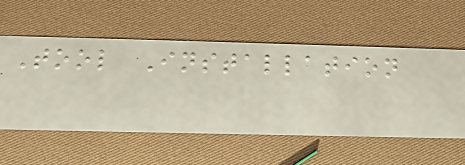Tool Installation
